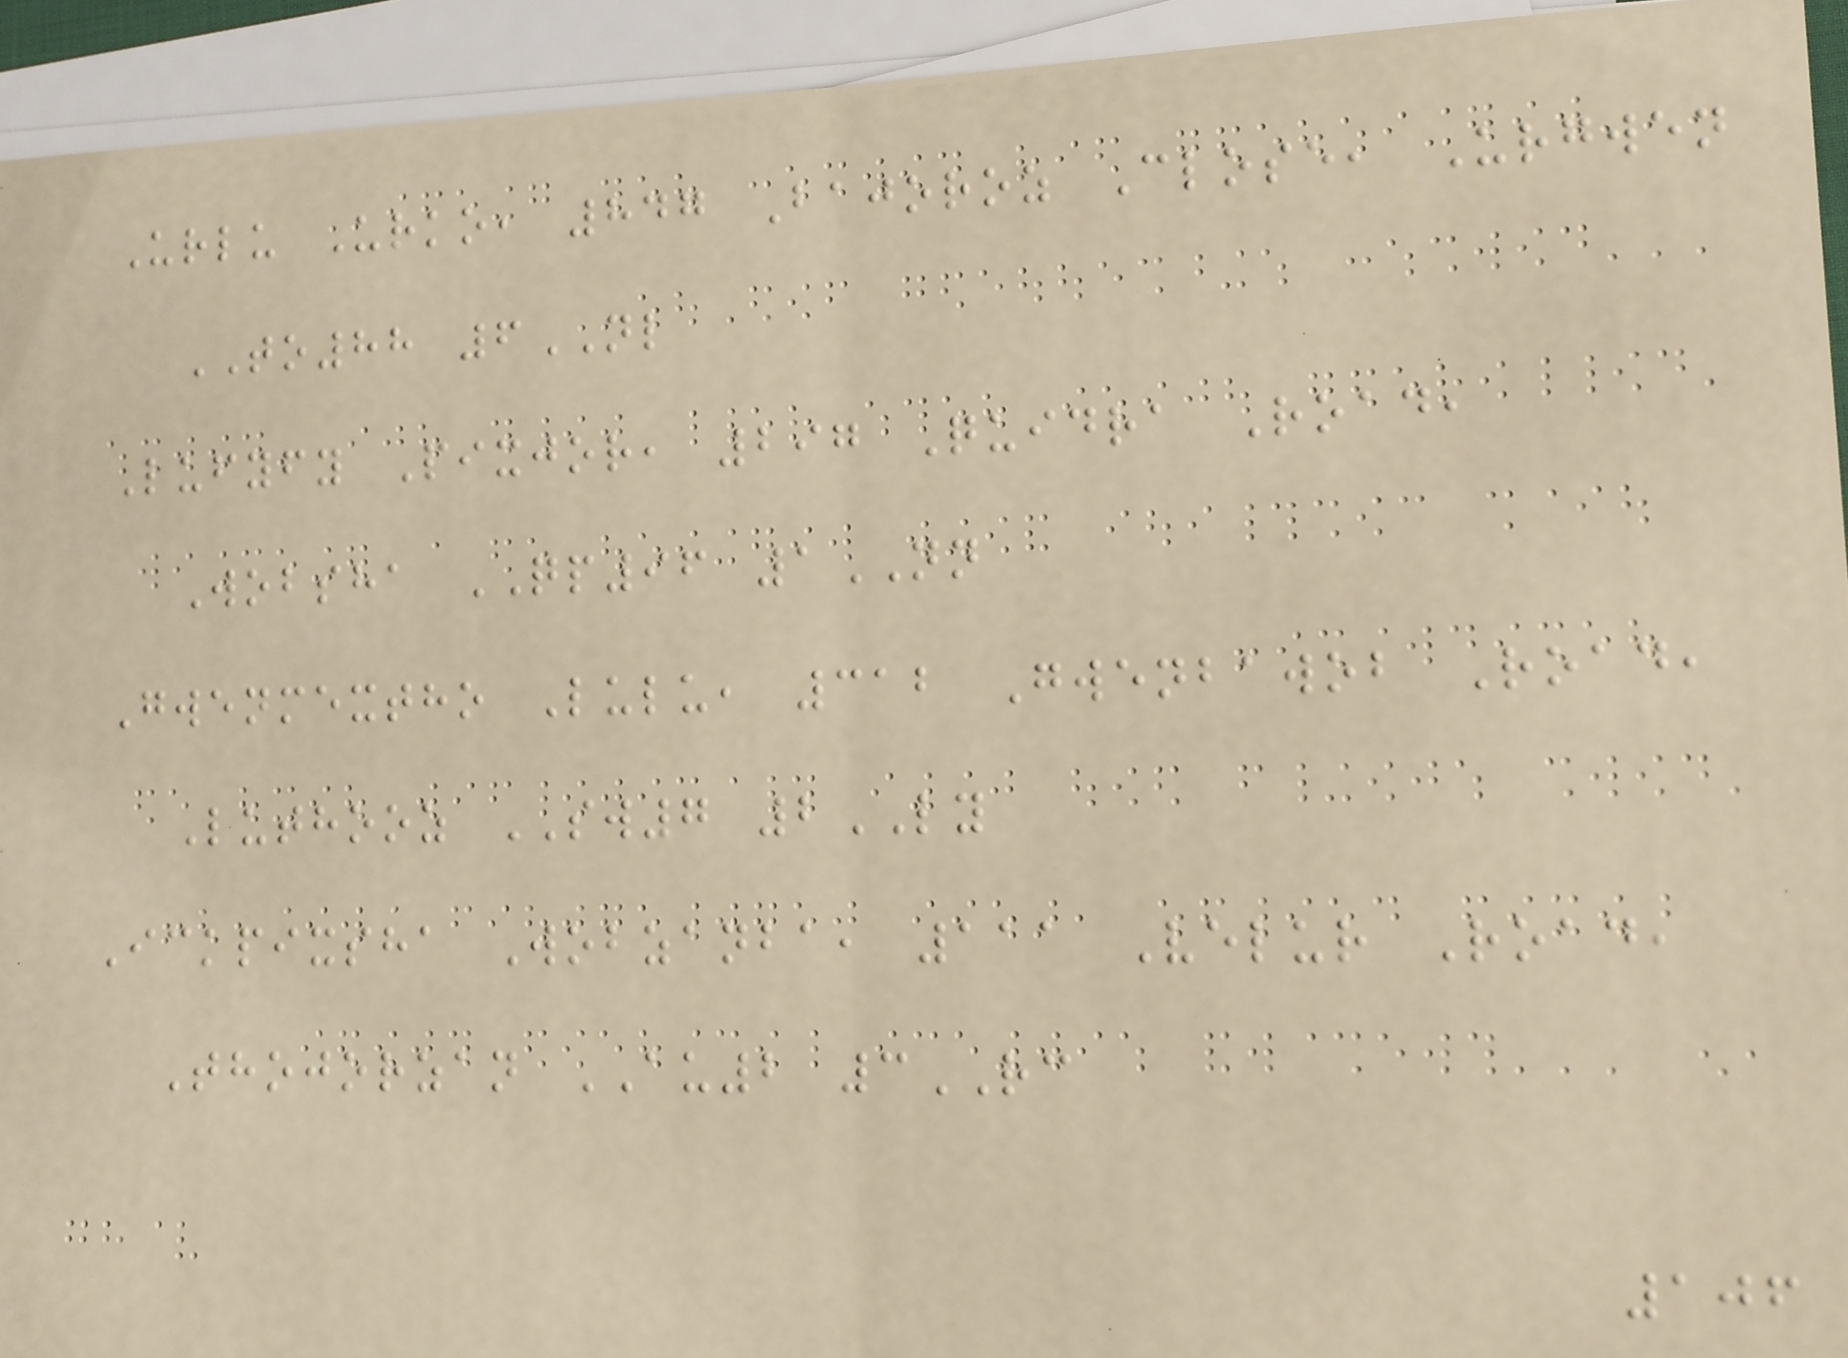Urlu Urko, 847 Bajoroz Close, Urgwen
TO88 6NL
Lufyfy Pixjor, 297 Quidra Road,
Wobsha QP96 1NN
Gwenmextho Lulu, 312 Gwenbawob Road,
Luthooz SW7 2LY
Ickpixsha Wobzanba, 111 Velur Road,
Thojorzan AU2 3RC
106
